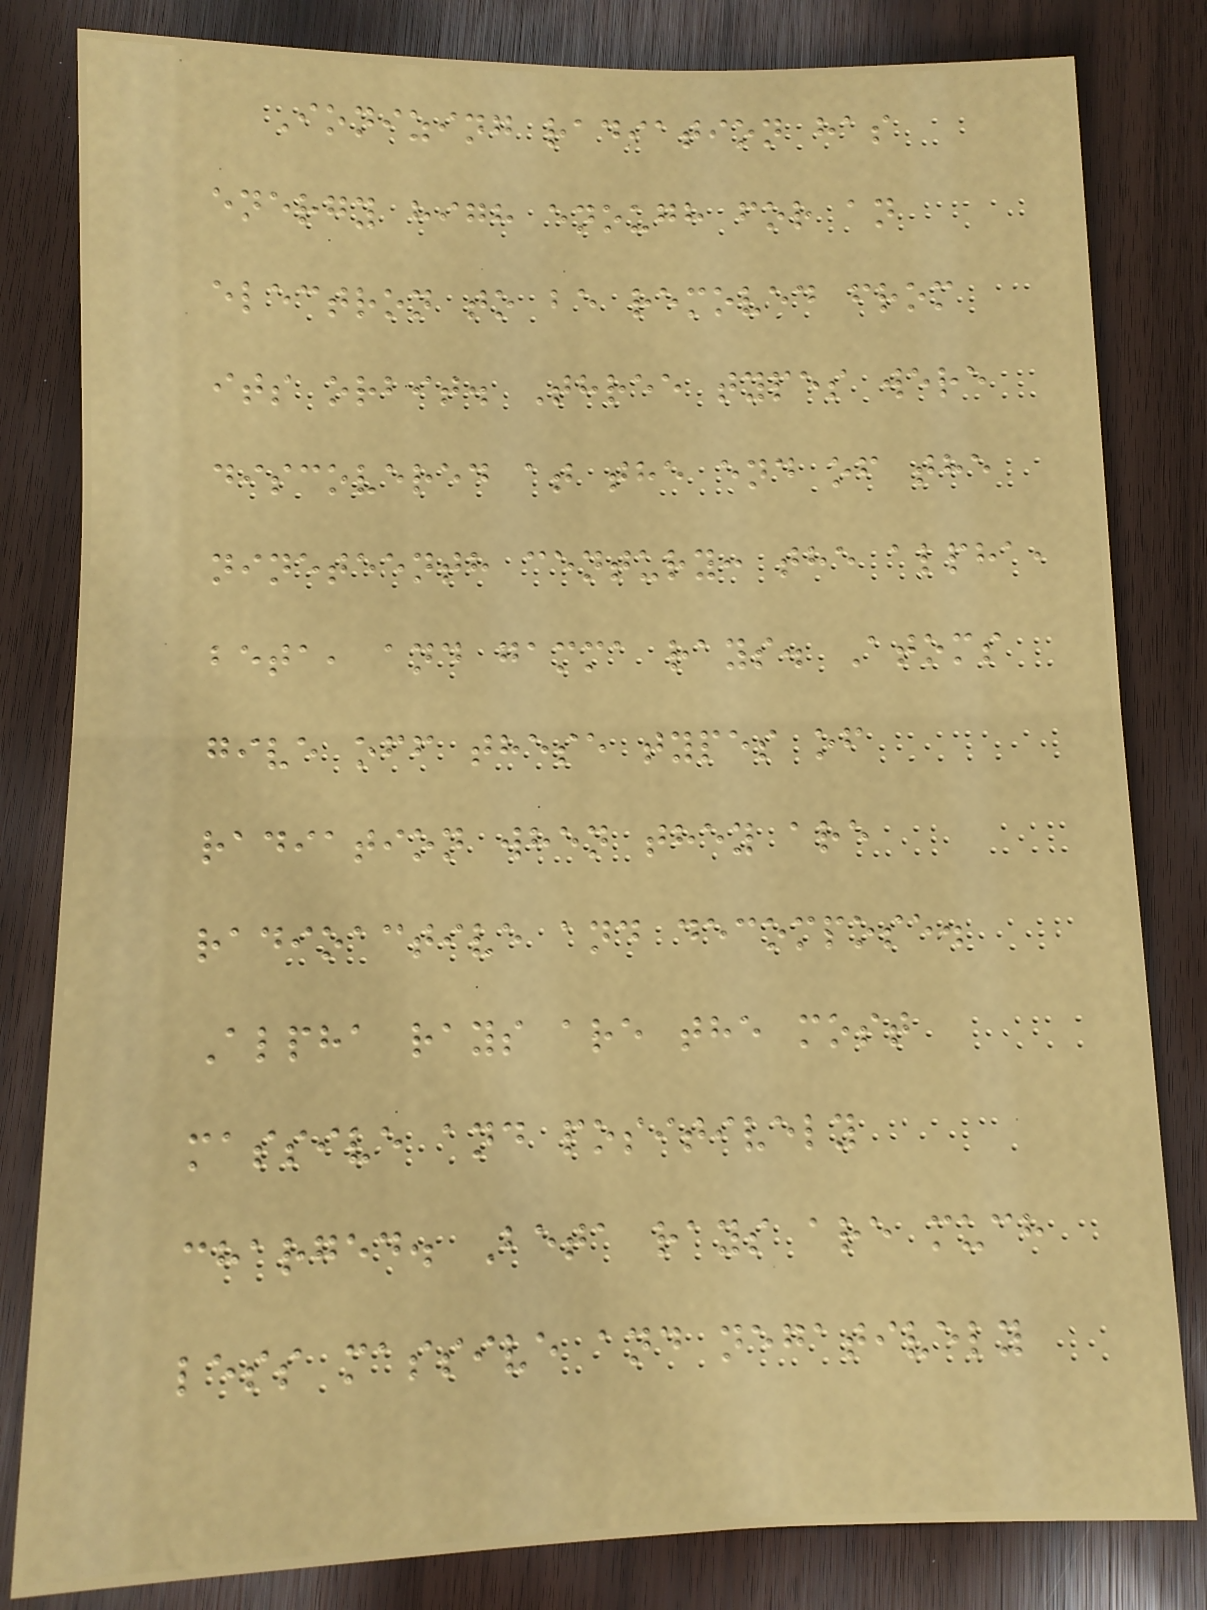Ionizing radiation has
energy high enough for an
electron to be removed from
its orbit. Three types were
discovered at the end of the
nineteenth century: the alpha,
beta, and gamma rays. Atoms
give off these types of
radiation when they are
radioactive and decompose.
Alpha rays are the most
massive and positively
charged. Beta rays are much
less massive and negatively
